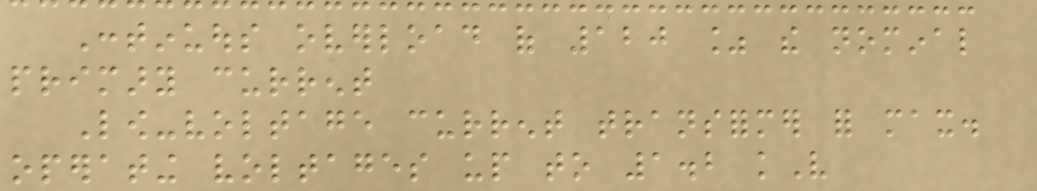Continuous overload of 120 % the nominal
primary current
Low-voltage current transformer for max.
operating voltages up to 1.2 kV
